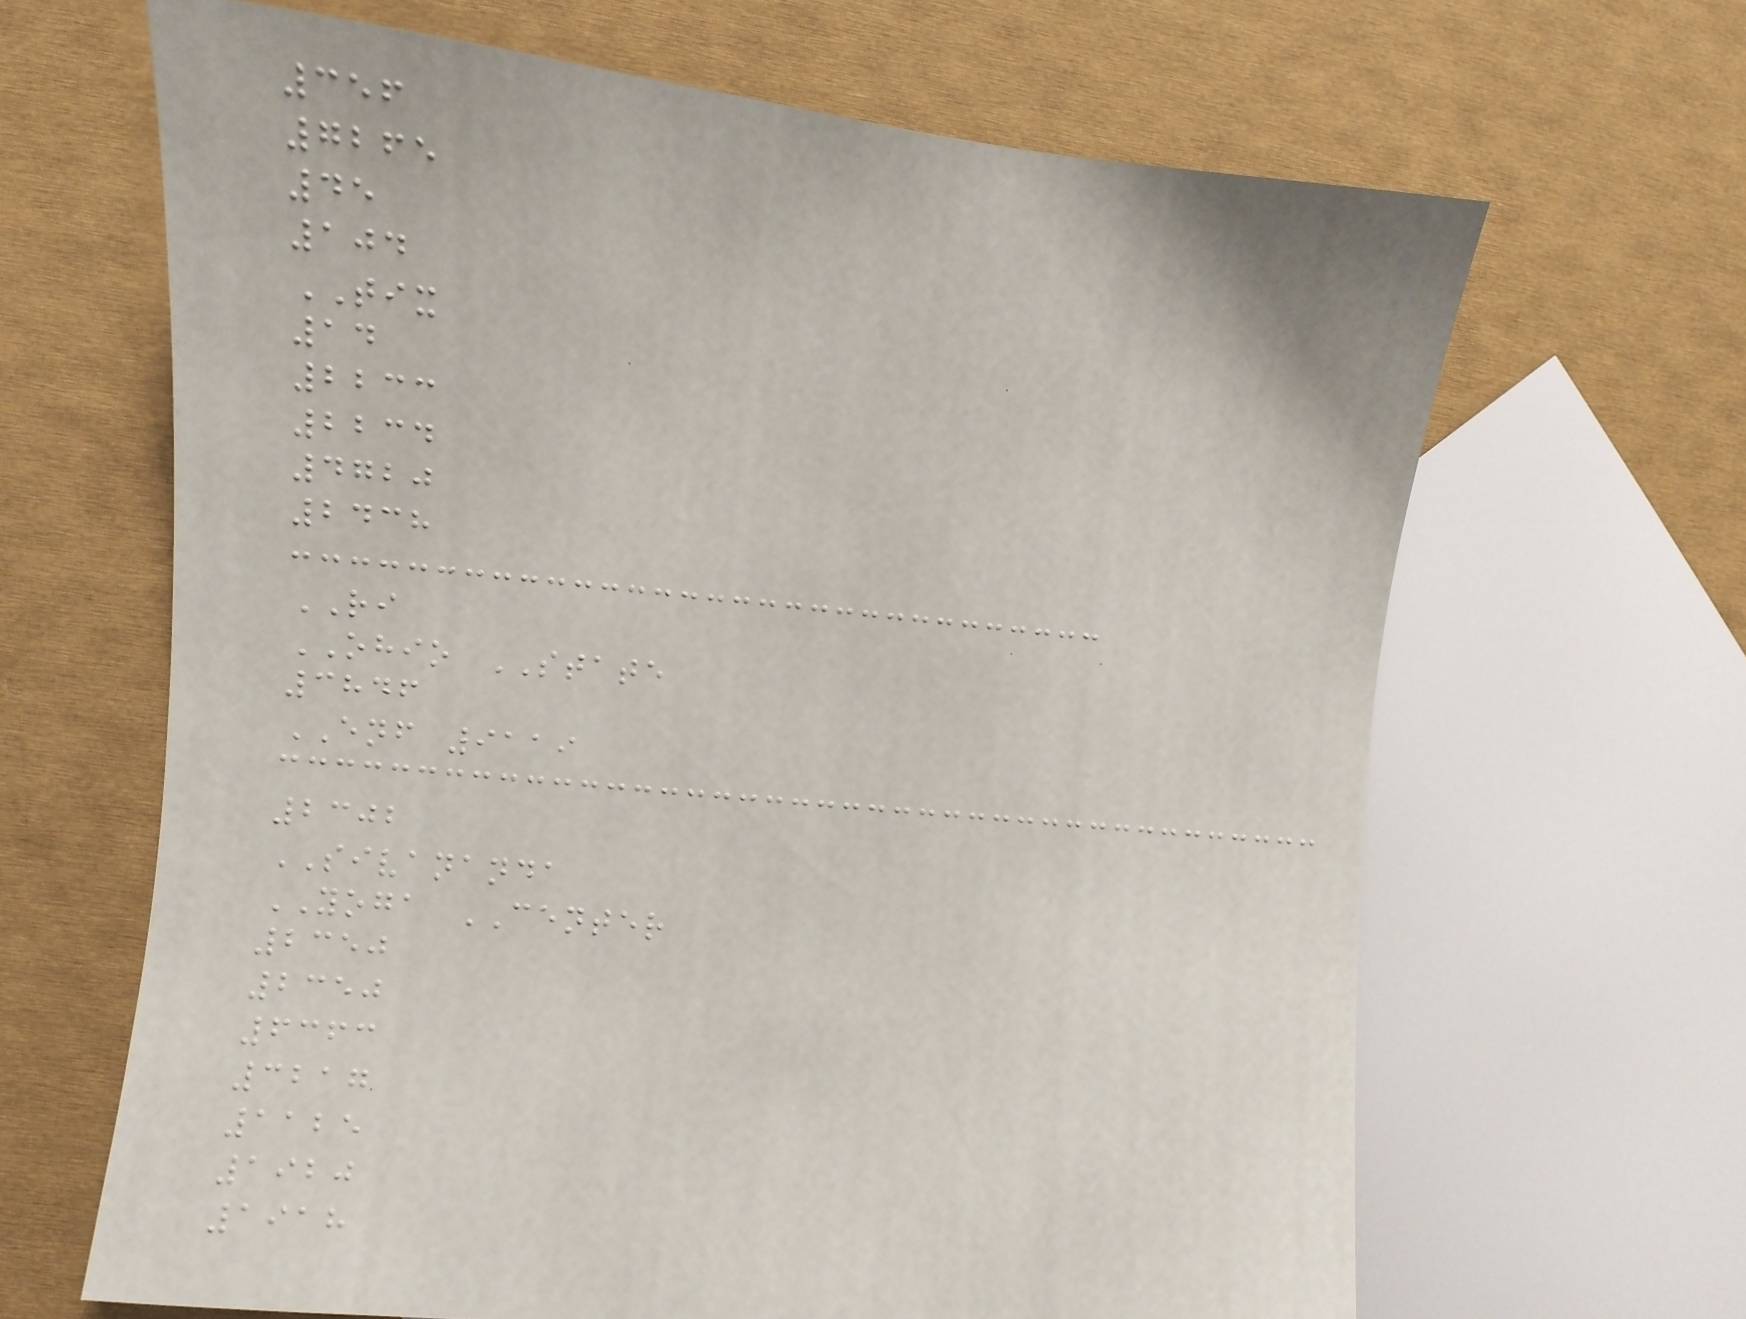356
7265
45
104
TIX
14
2233
2234
4720
2438
RI
OHIO STATE
3846
ENF 9119
2302
SIVANANDA
YOGA CENTER
2350
2350
6363
3217
1125
1920
1918
